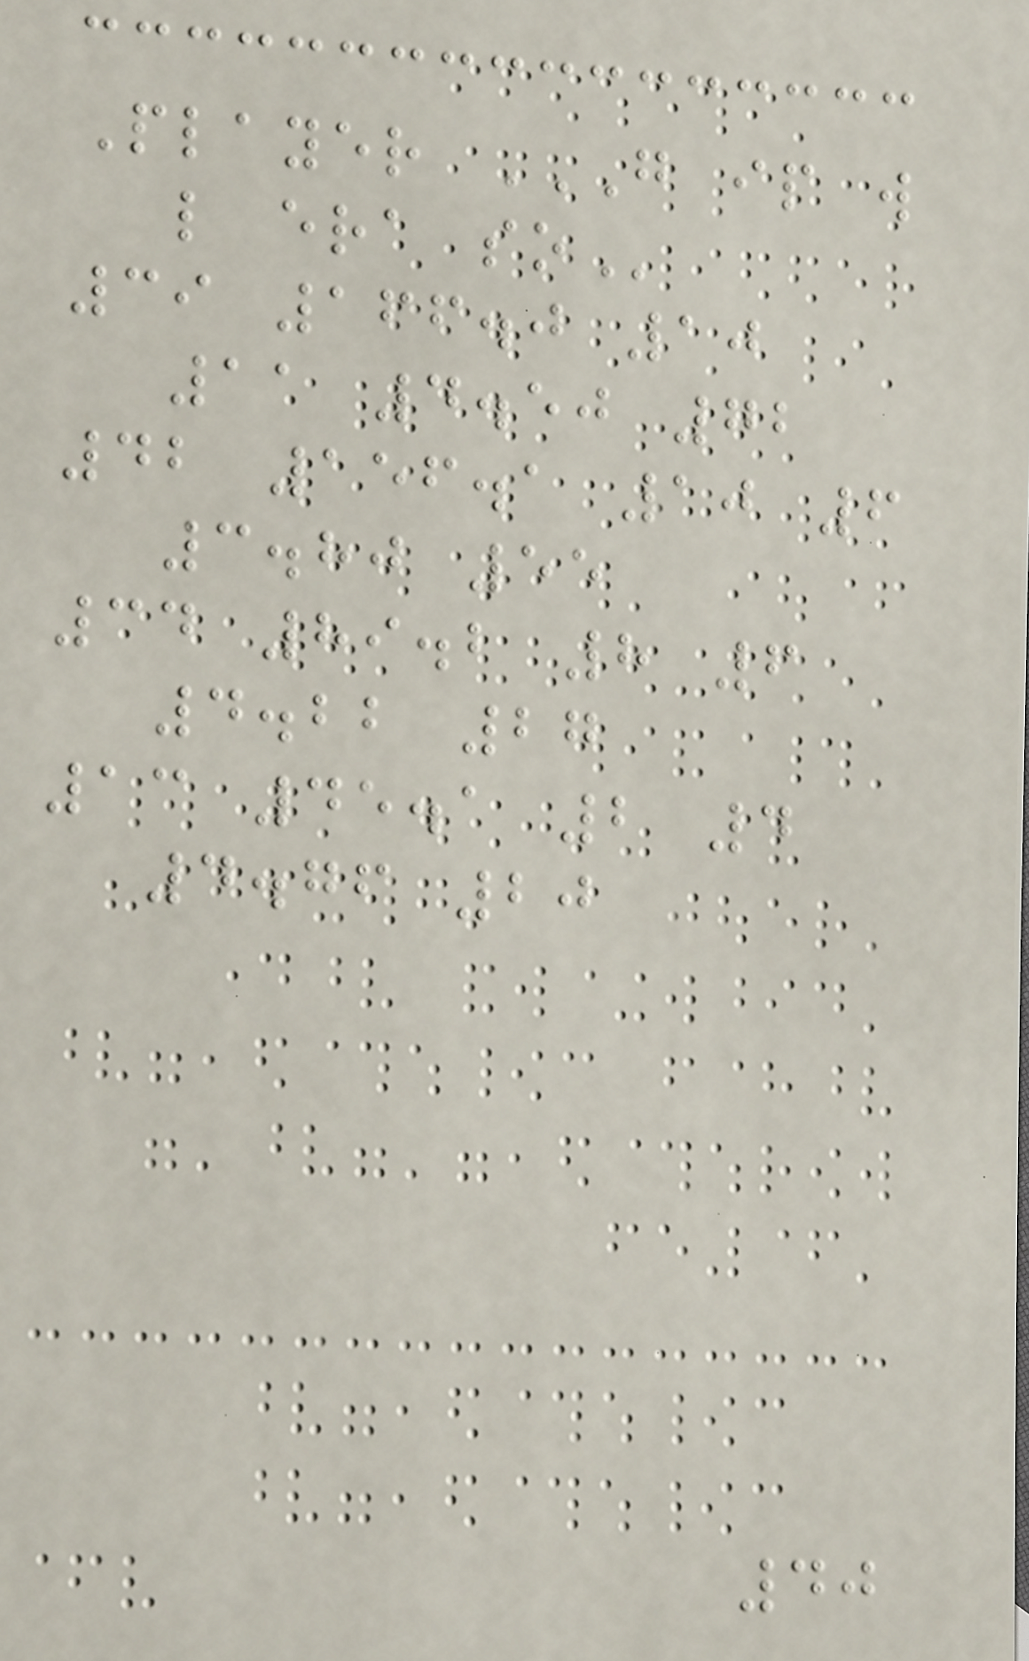Player G IP W
L ERA SO
39 166.0 10
11 4.50 72
42 156.1 10 6
3.80 55
34 89.2 8 6
4.22 27
13 45.1 2 4
4.76 20
40
